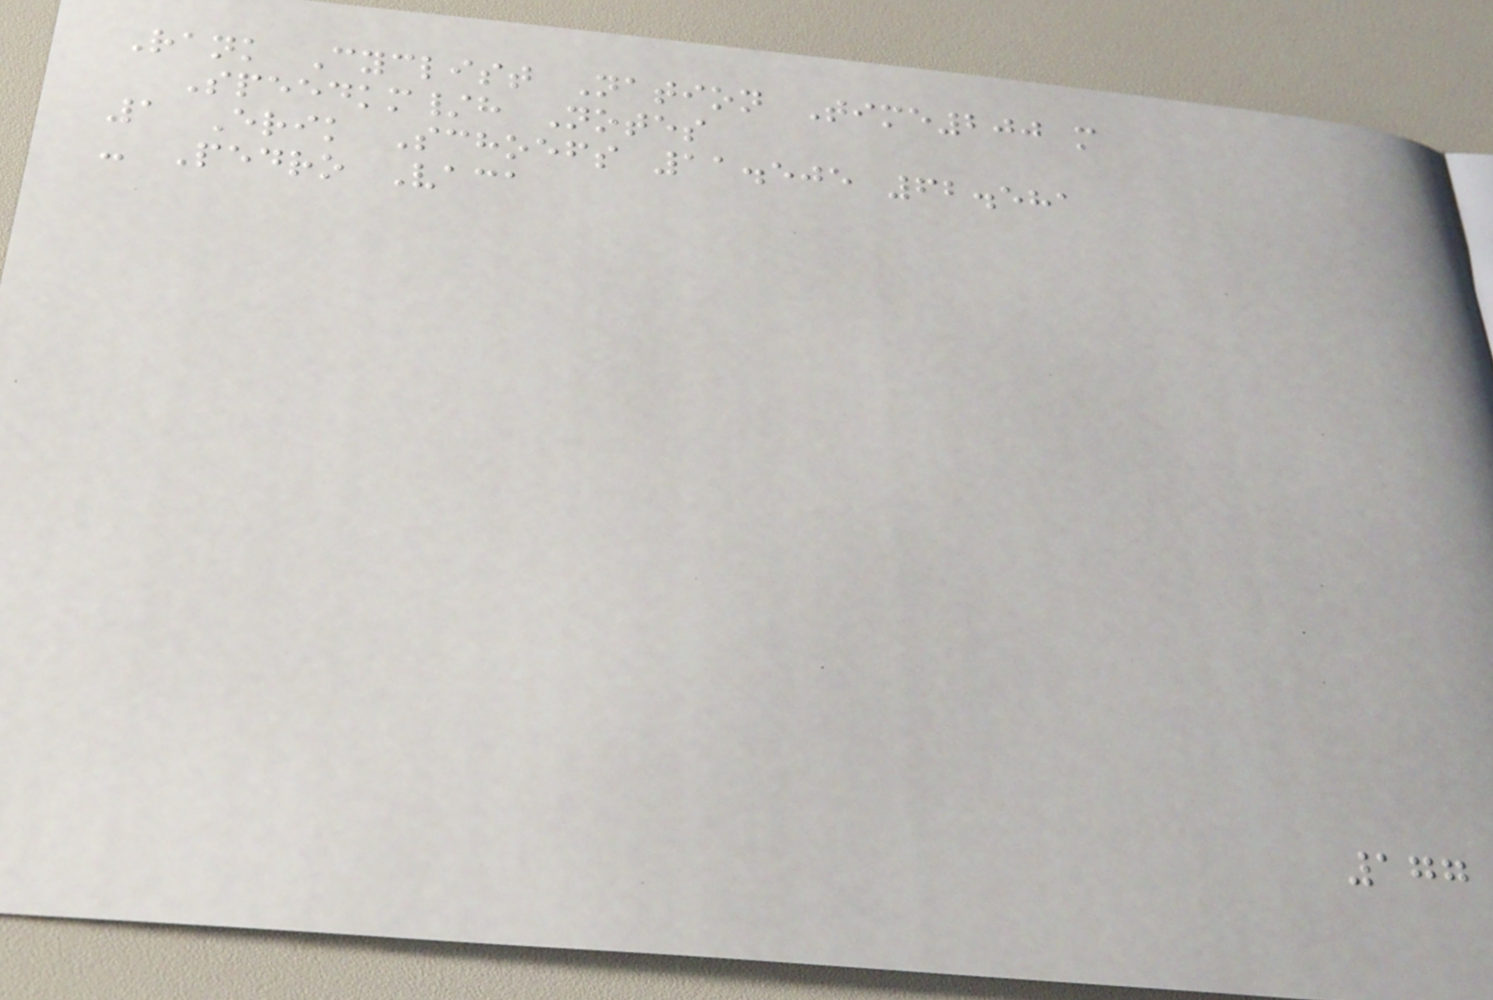Rank Cyclist Nation Time200 m
Speedkm/h Notes
1 Erik Schoefs 11.505 62.581
- Pedro Vaca
177
